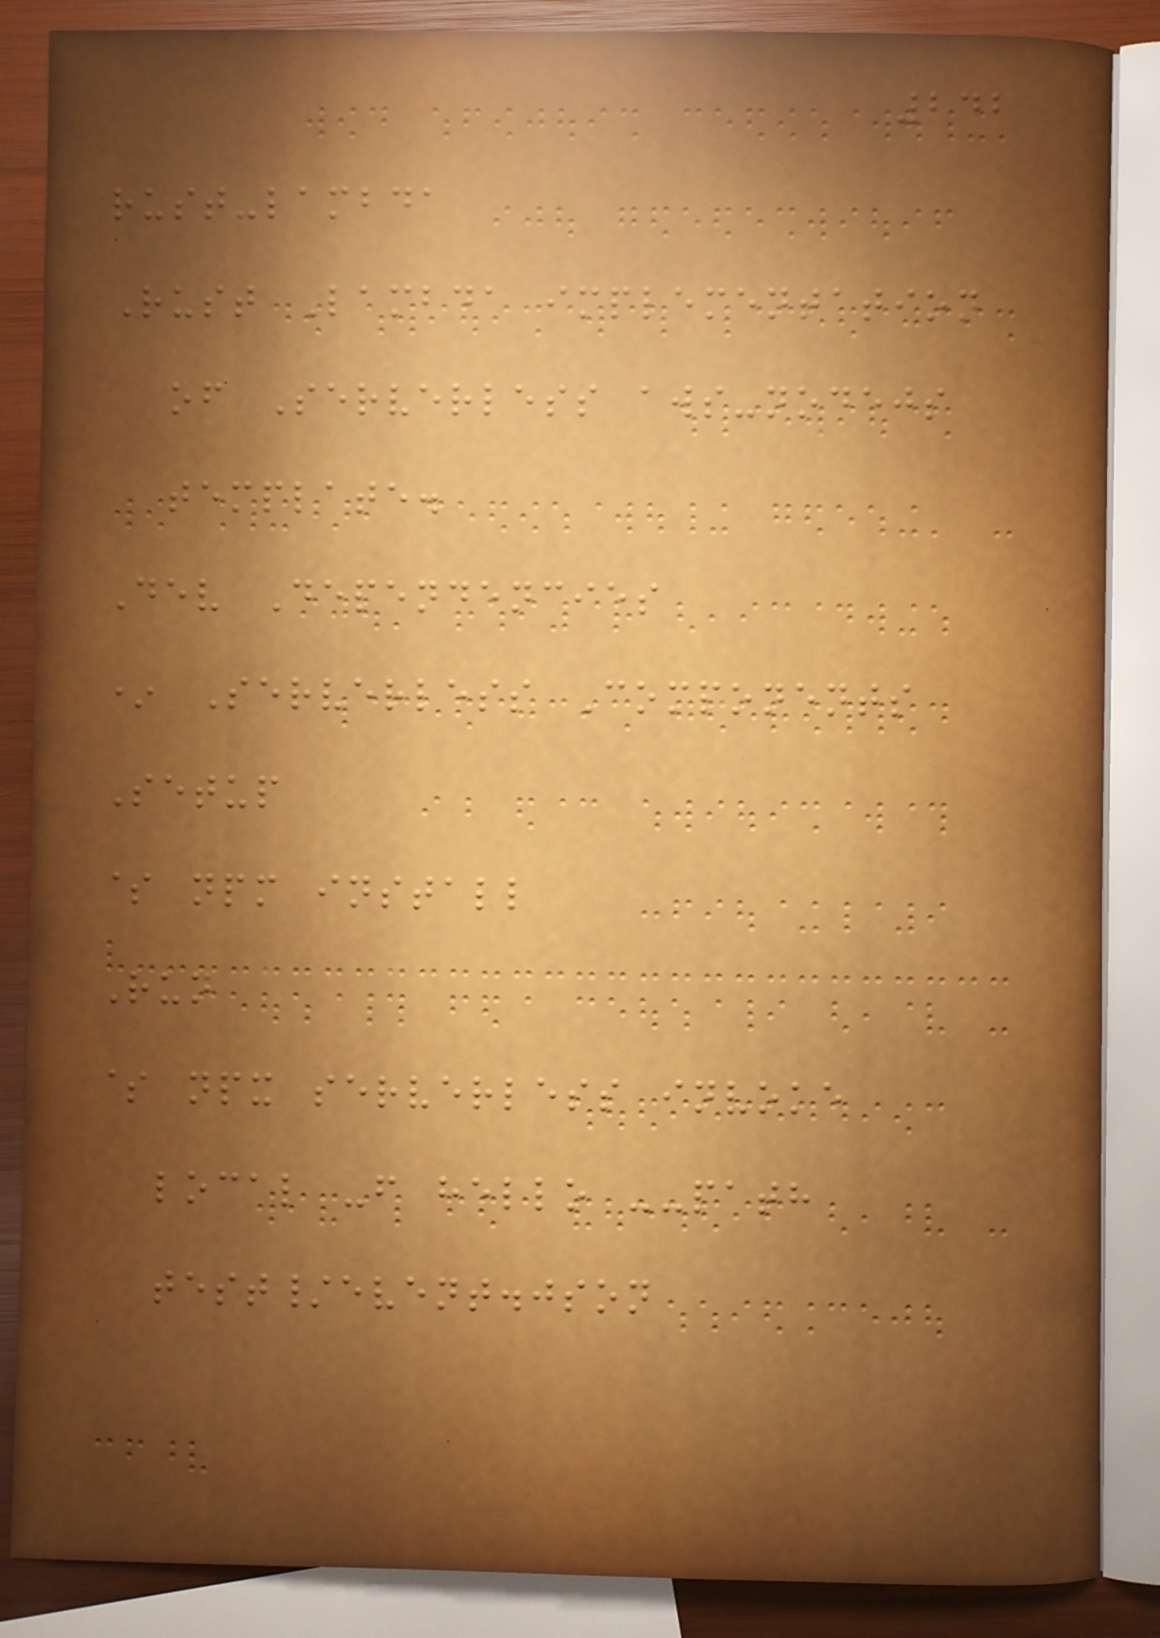242
rust-lambda
Rust Lambda implementation
of Serverless aws-nodejs
template.
Dev Dependencies
* Serverless Components
Setup
$ npm install
Run
$ npx serverless invoke
local -f hello --path
test/event.json
